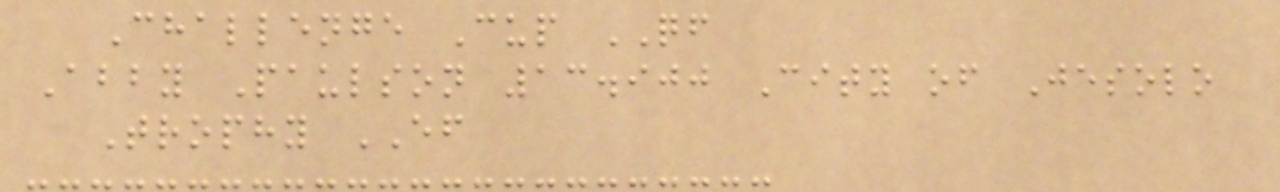Challenge Cup QF
Abby Paulson 13.900 City of Jesolo
Trophy EF
